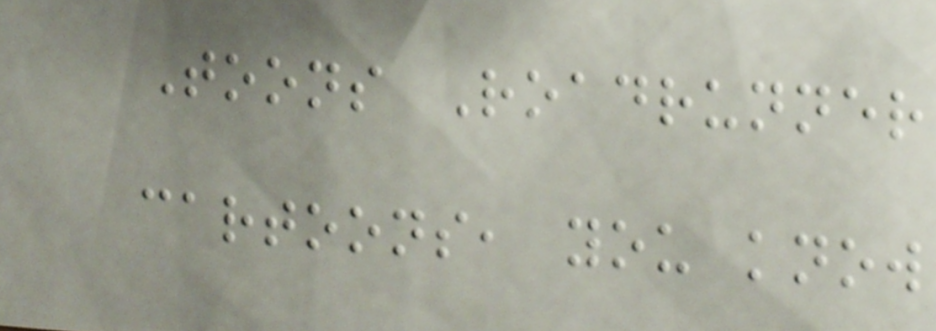Toons Roadrunner
cartoons, you know
